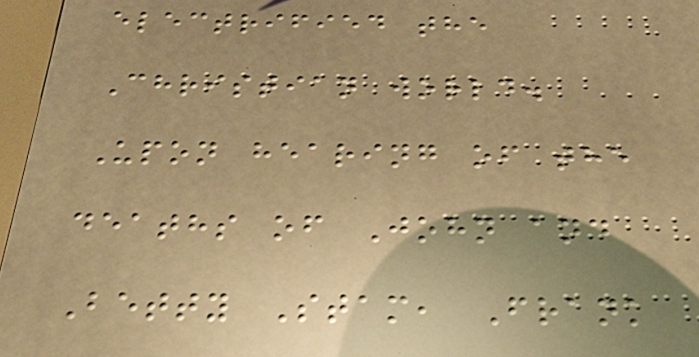electrified the
Christian world.
Upon hearing of the
deaths of John and
Betty Stam, Frank
